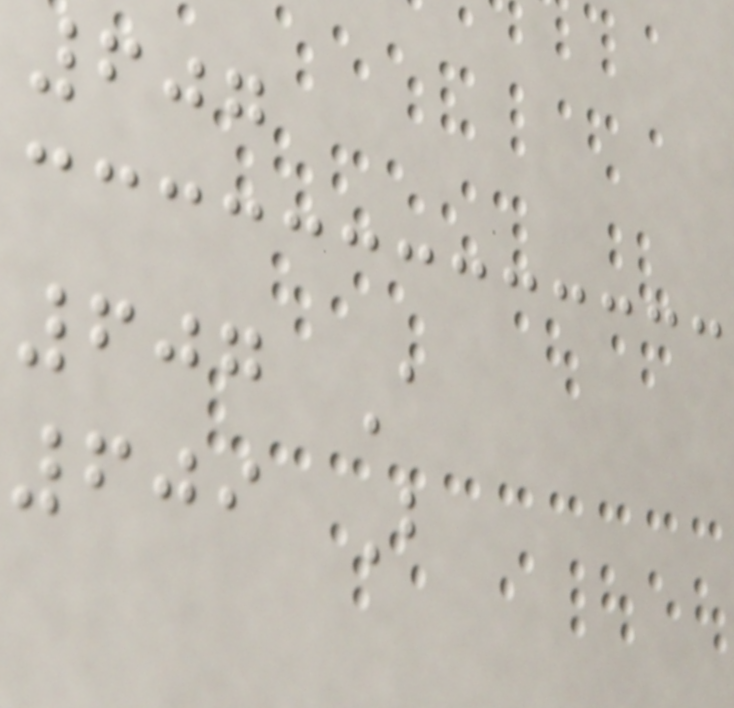607
607 A
609 B
